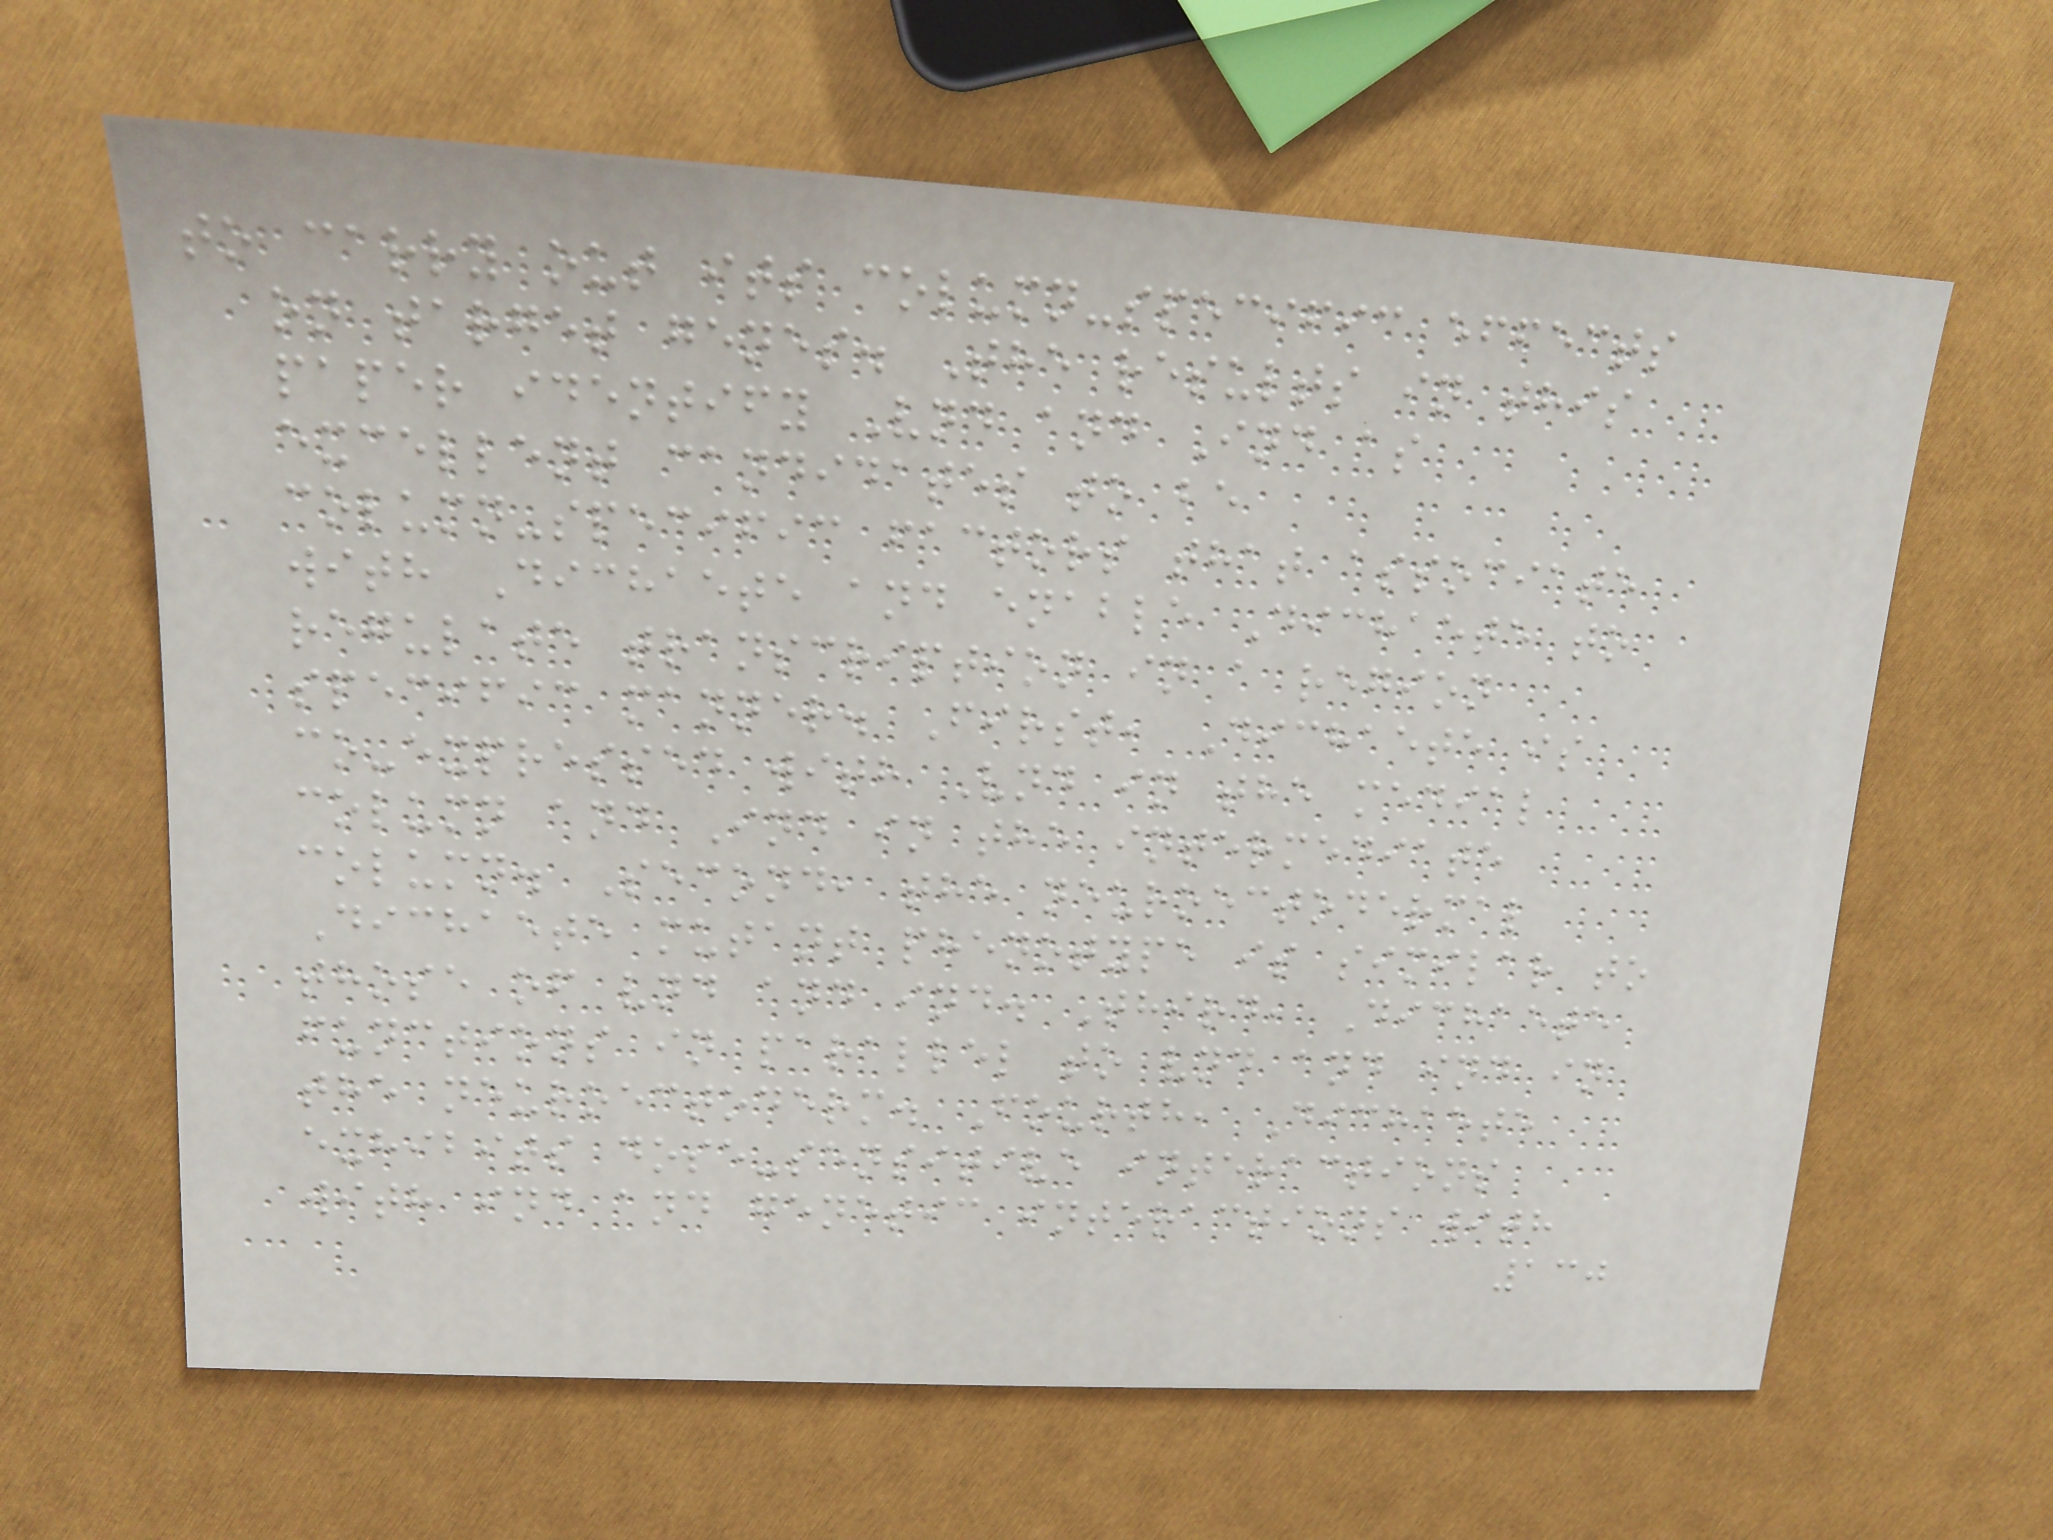to carry out its column-specific effects
on target genes. The results in this
paper identify Vnd and Ind as
excellent candidates to be
column-specific factors that associate
with Dichaete and enable Dichaete to
regulate transcription in a region
specific manner. First, Dichaete is
co-expressed with Vnd in the medial
column and Ind in the intermediate
column. Second, the neuroectodermal
Dichaete mutant phenotype is similar to
those of vnd and ind. Third, Dichaete
functions in parallel to vnd and ind in
the neuroectoderm. Fourth, Dichaete
exhibits dose-sensitive interactions
with ind and genetic interactions with
130
